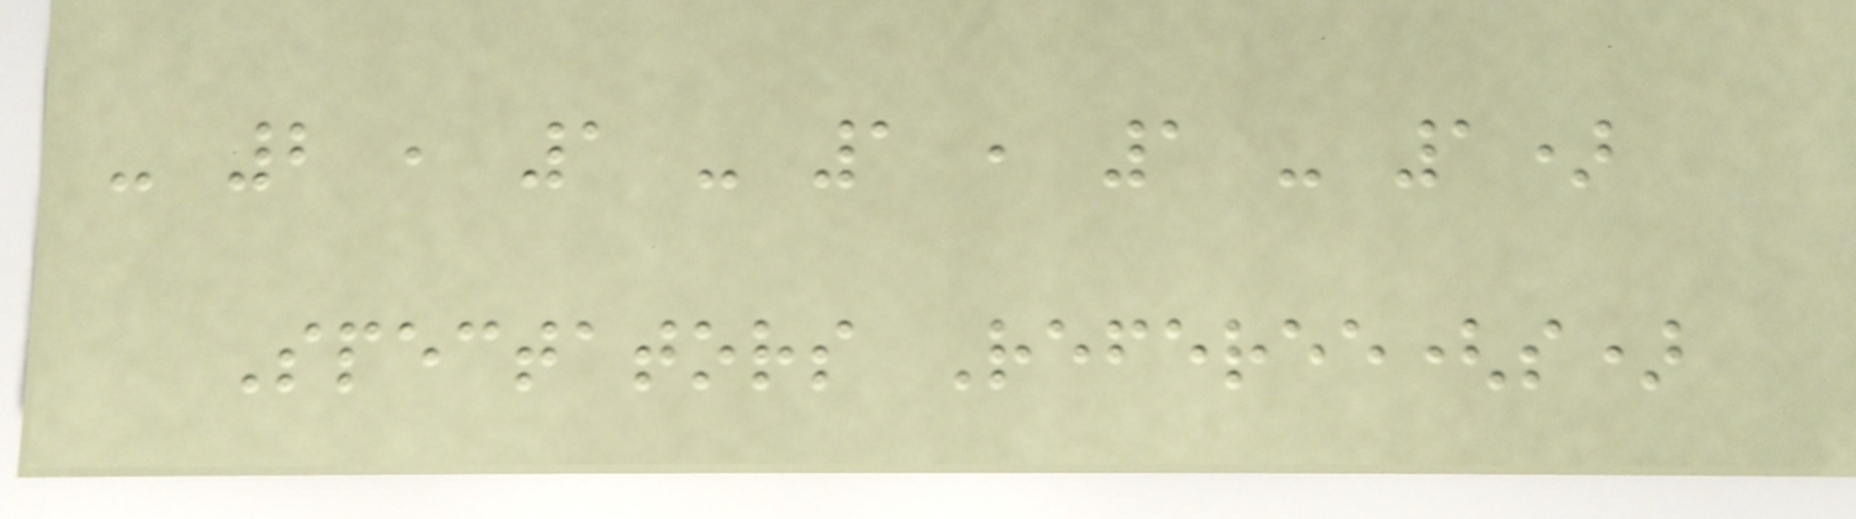- 2 , 1 - 1 , 1 - 1)
Spectators Referee(s)
